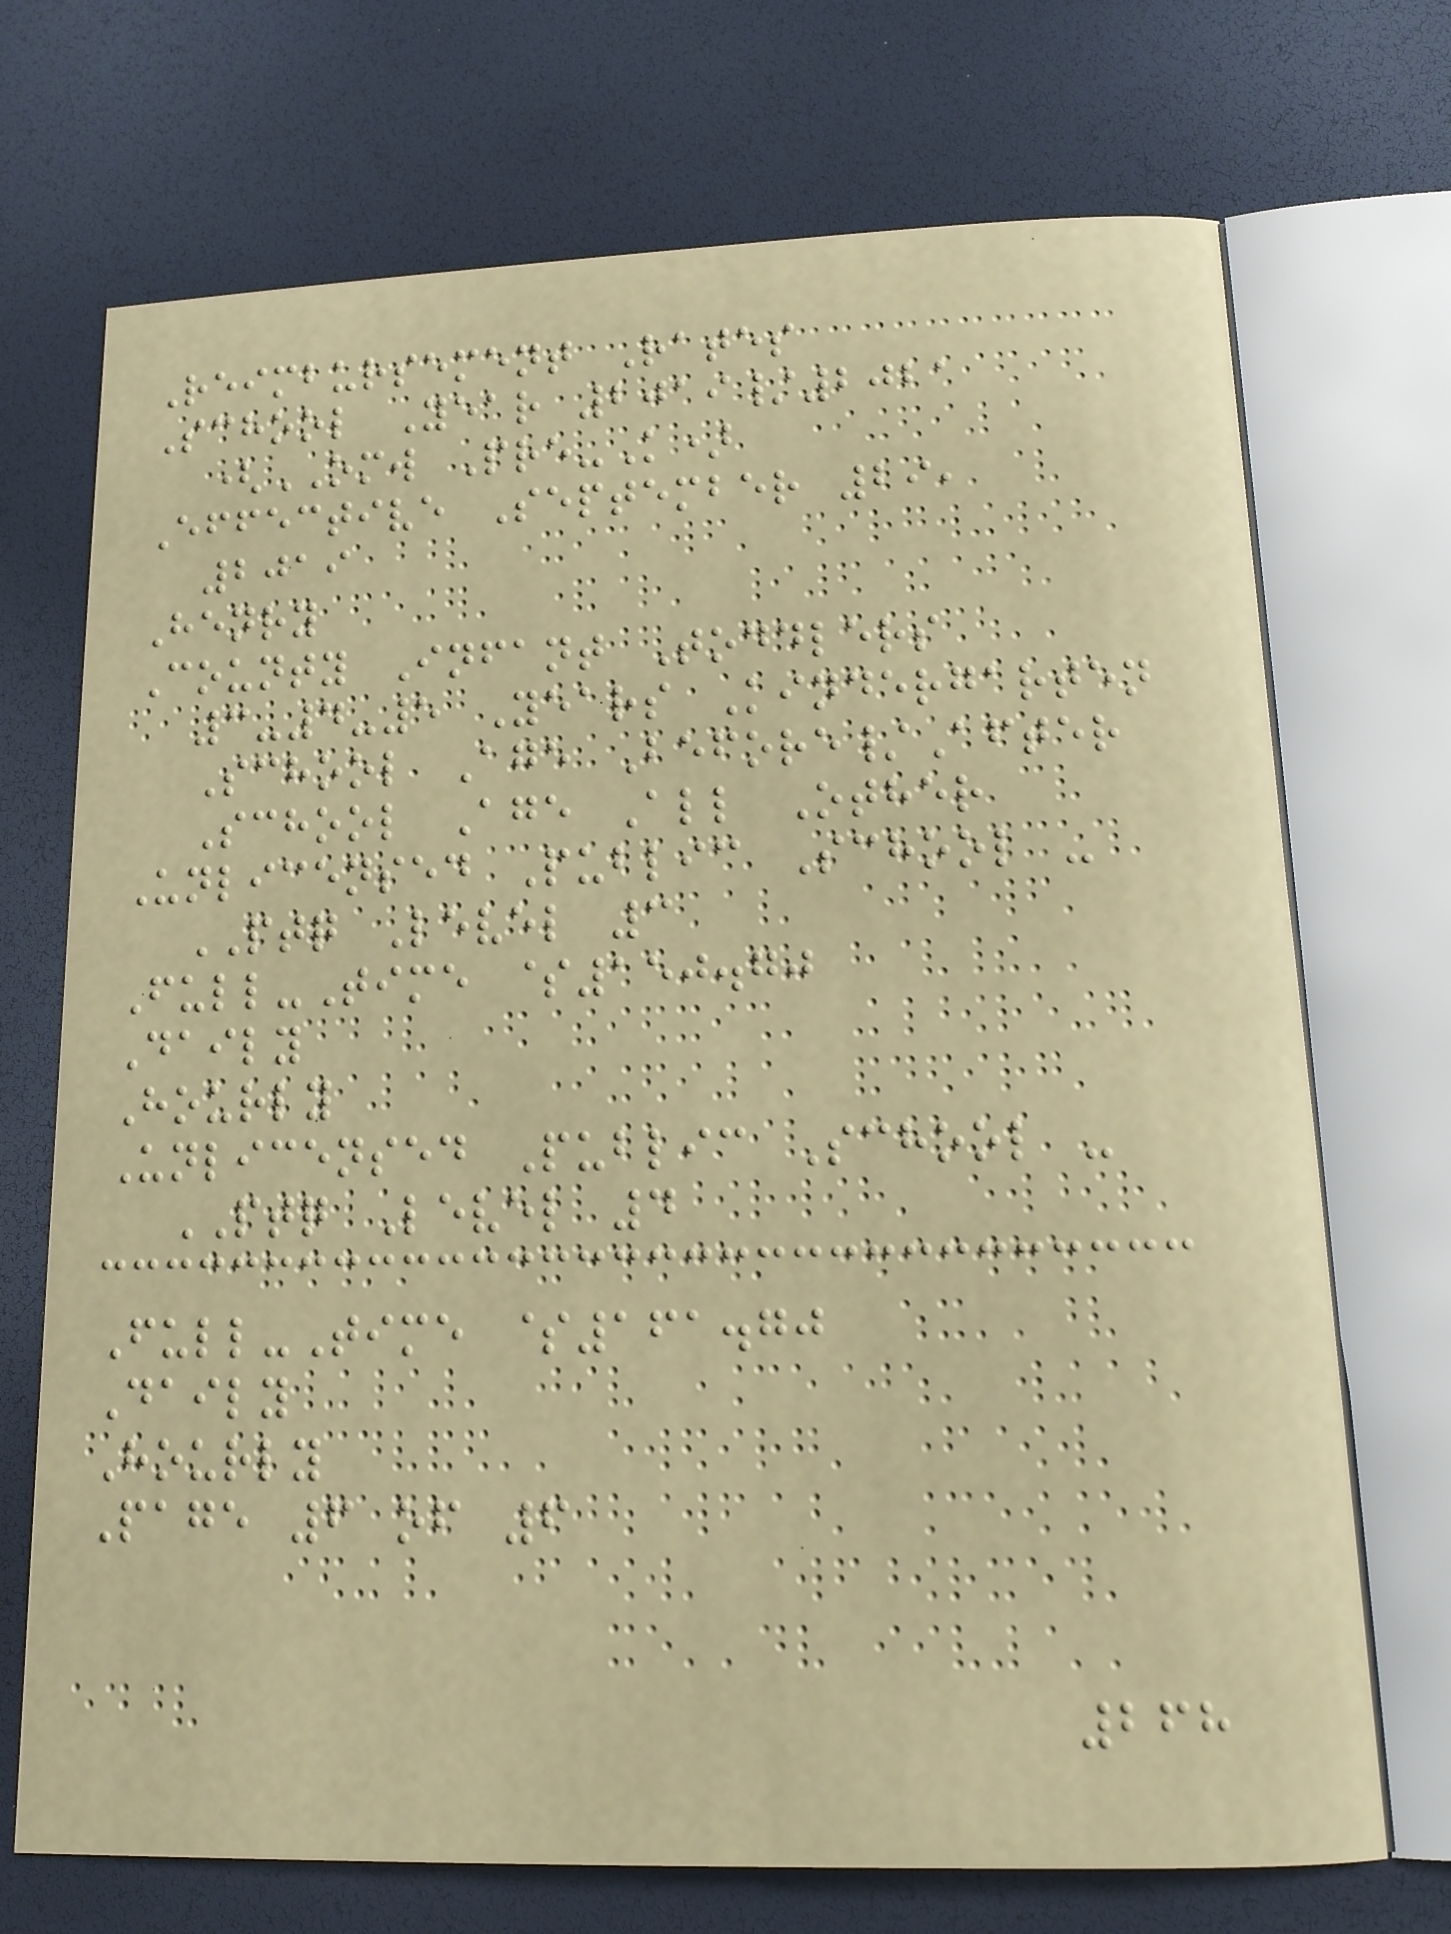Reimbursement Rates
School Year 2019/2021
(OMW Pre-K)
Effective September 29,
2019
Henry
County Infant Toddlers
3-4-5 Years Kindergarten
School Age Before/After
School Age All Other
Unlicensed Public School -
PTQ Level 3
Full-Time $150.70
Daily
Hourly
Unlicensed Public School -
PTQ Level 4
Full-Time $161.70
Daily
Hourly
Page 6 of 6
268
